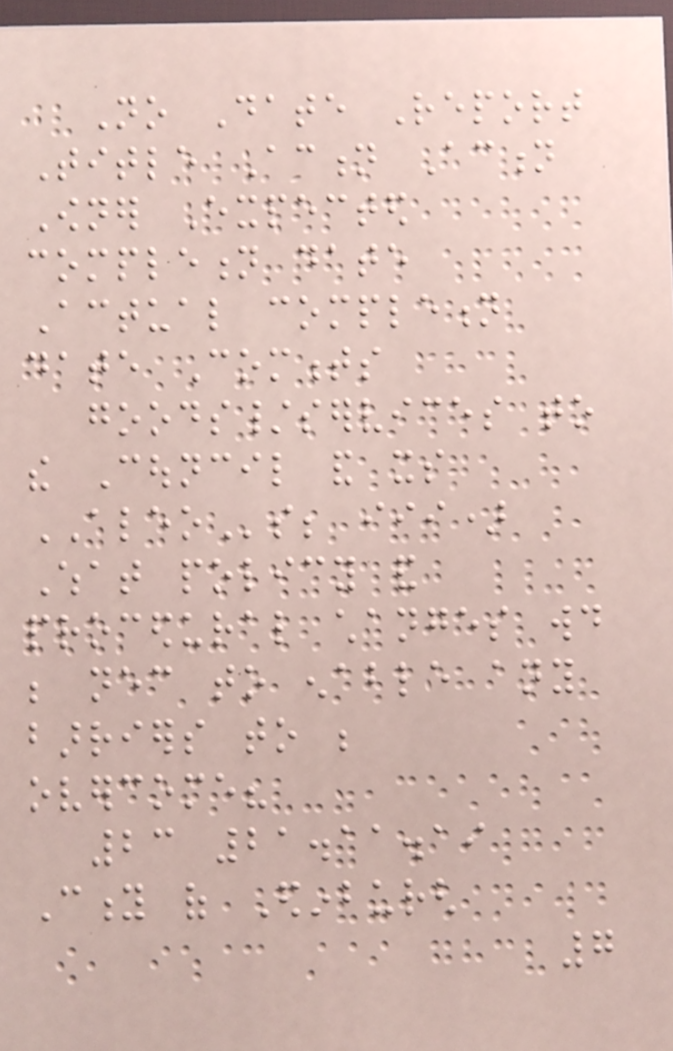No Date Report
Title Action Action
Owner Expected
completion date
Actual completion
date Comments
goods/services to
the Council and its
ALEOs; iii)
What policy and
procedural changes would
be necessary to enable any
barriers to be
overcome?
23 21.11.19
City of Edinburgh
7
